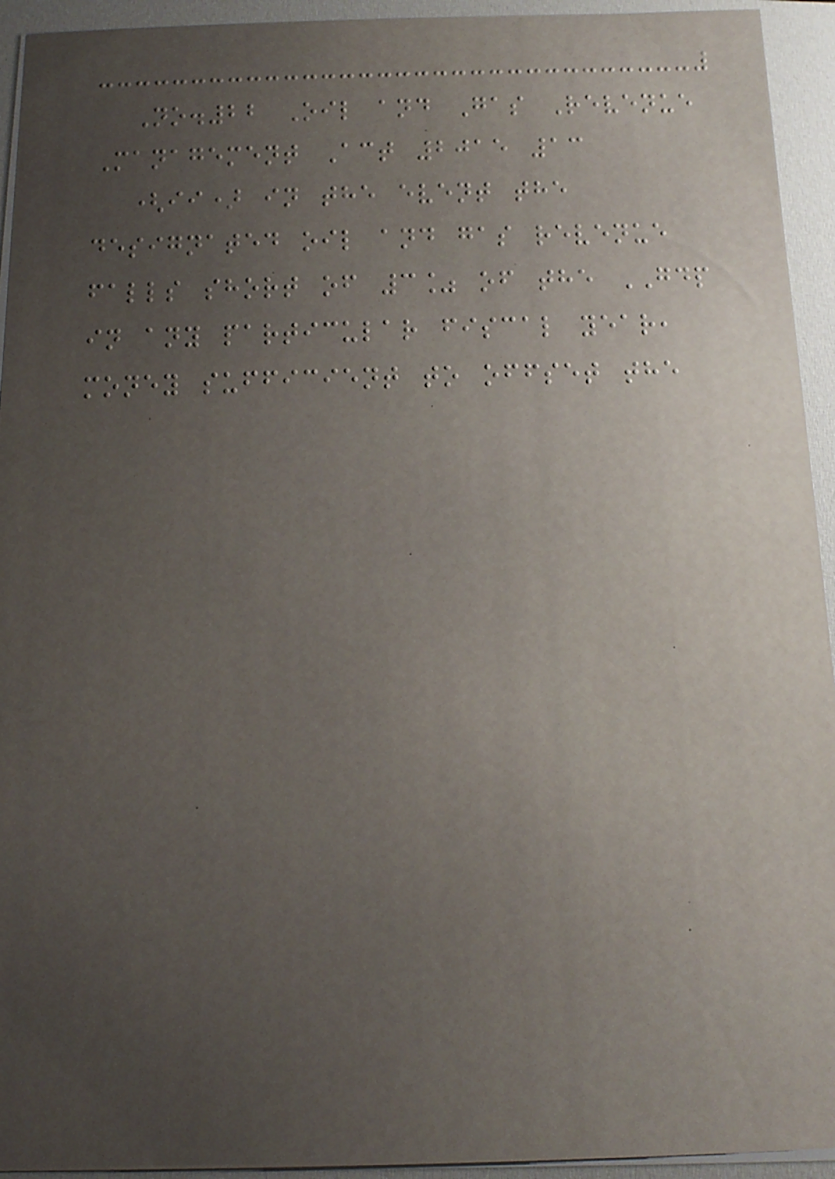No.22 Oil and Gas Revenue
Management Act 2015 13
(ii) in the event the
designated oil and gas revenue
falls short of 3% of the GDP
in any particular fiscal year,
money sufficient to offset the
